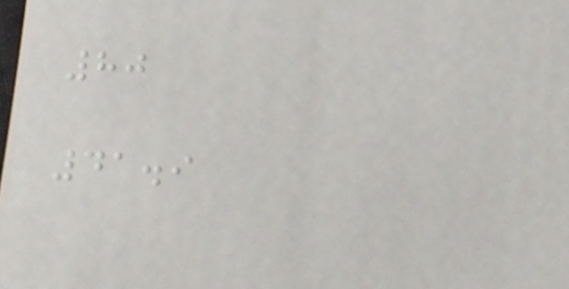80
41.9
